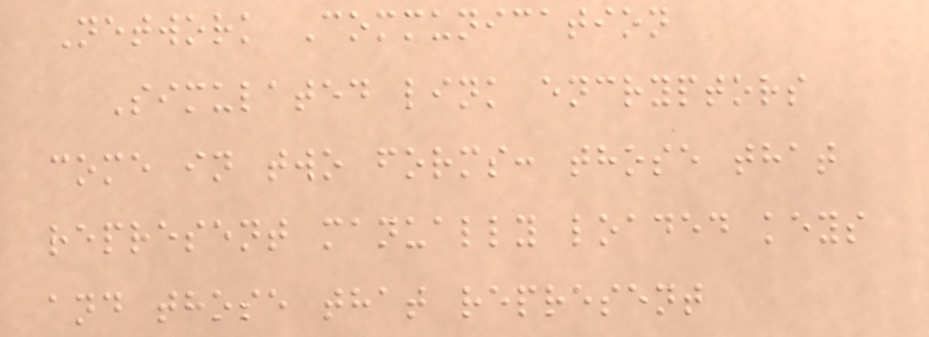Network Communication
Simulated link encryptors
come in two forms: those that
represent manually loaded keys
and those that represent
